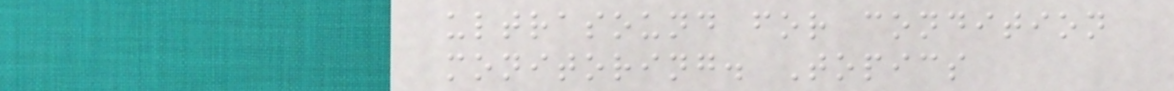ultrasound for condition
monitoring. Topics
